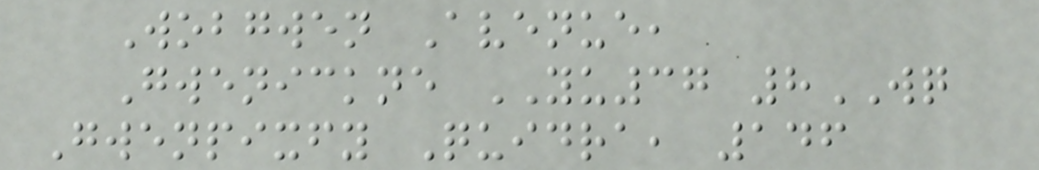Wobgwen Avenue,
Gwenickne YU37 8WQ
Gwenpixfy Quidra, 146
